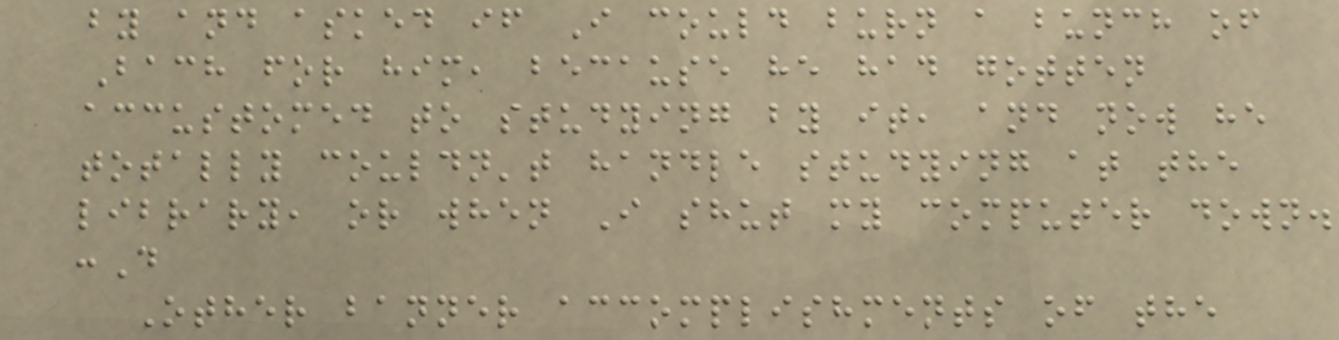by and asked if I could burn a bunch of
Bach for him, because he had gotten
accustomed to studying by it, and now he
totally couldn't handle studying at the
library, or when I shut my computer down.
:D
Other banner accomplishments of the
